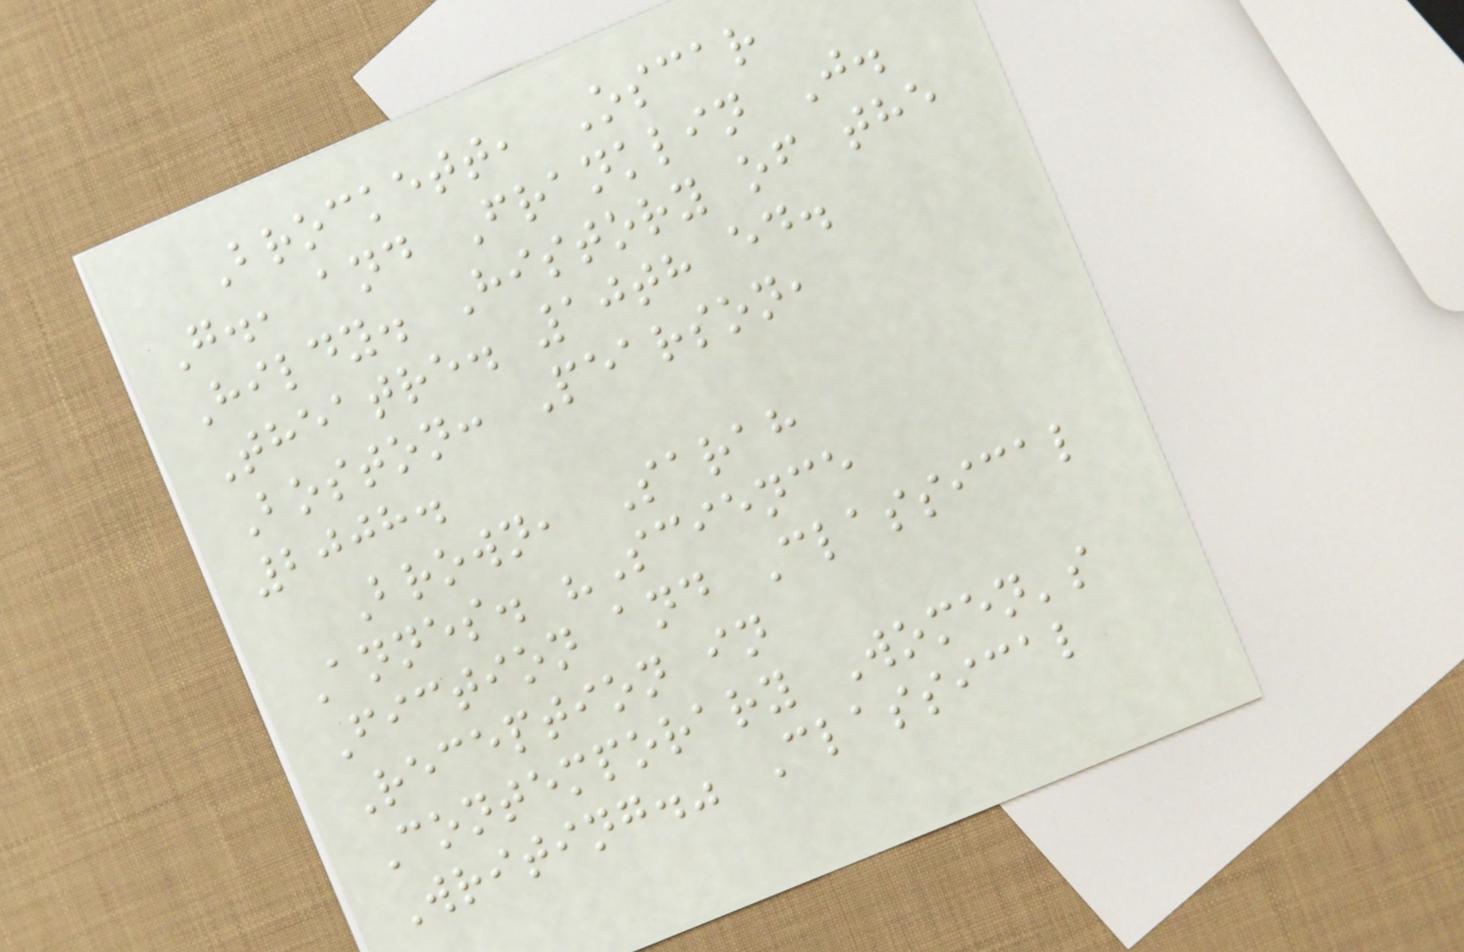Brockett, Oscar
G., and Franklin J.
Hildy. History of the
Theatre. 10th ed.
Boston: Pearson,
2008.
Brown, Sarah
Annes. "Science
Fiction and Classical
Reception in
Contemporary Women's
Writing." Classical
